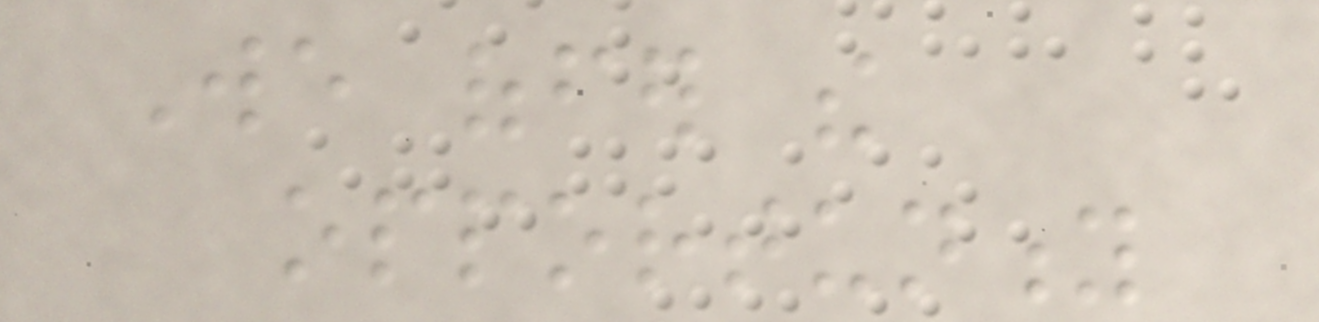We offer the
opportunity
